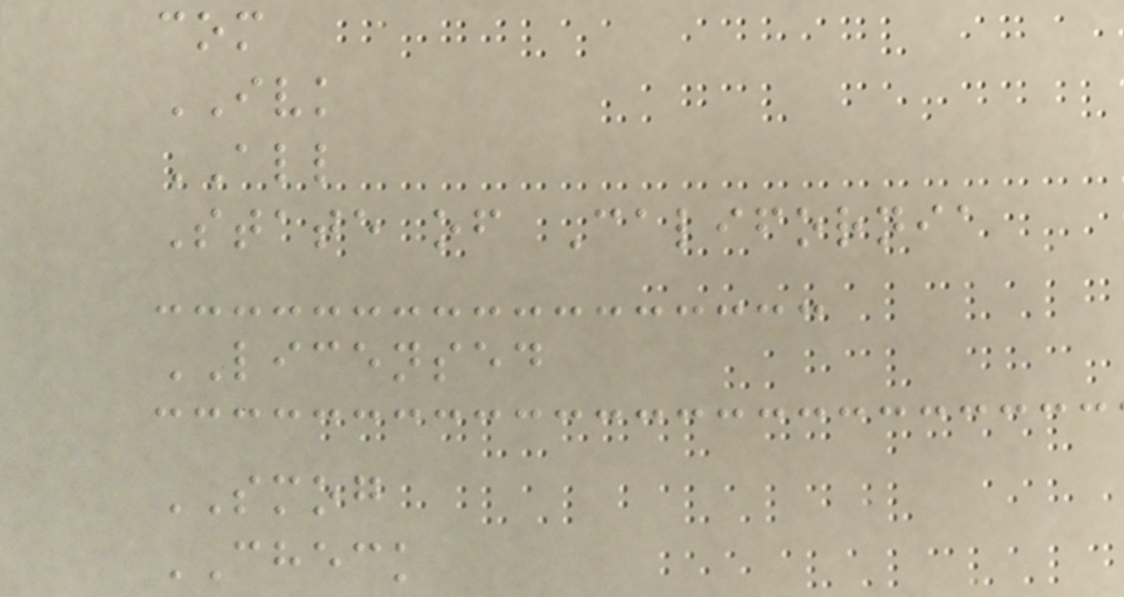com
IVK
ALL
State of California
LICENSED
SMOG
CHECK
